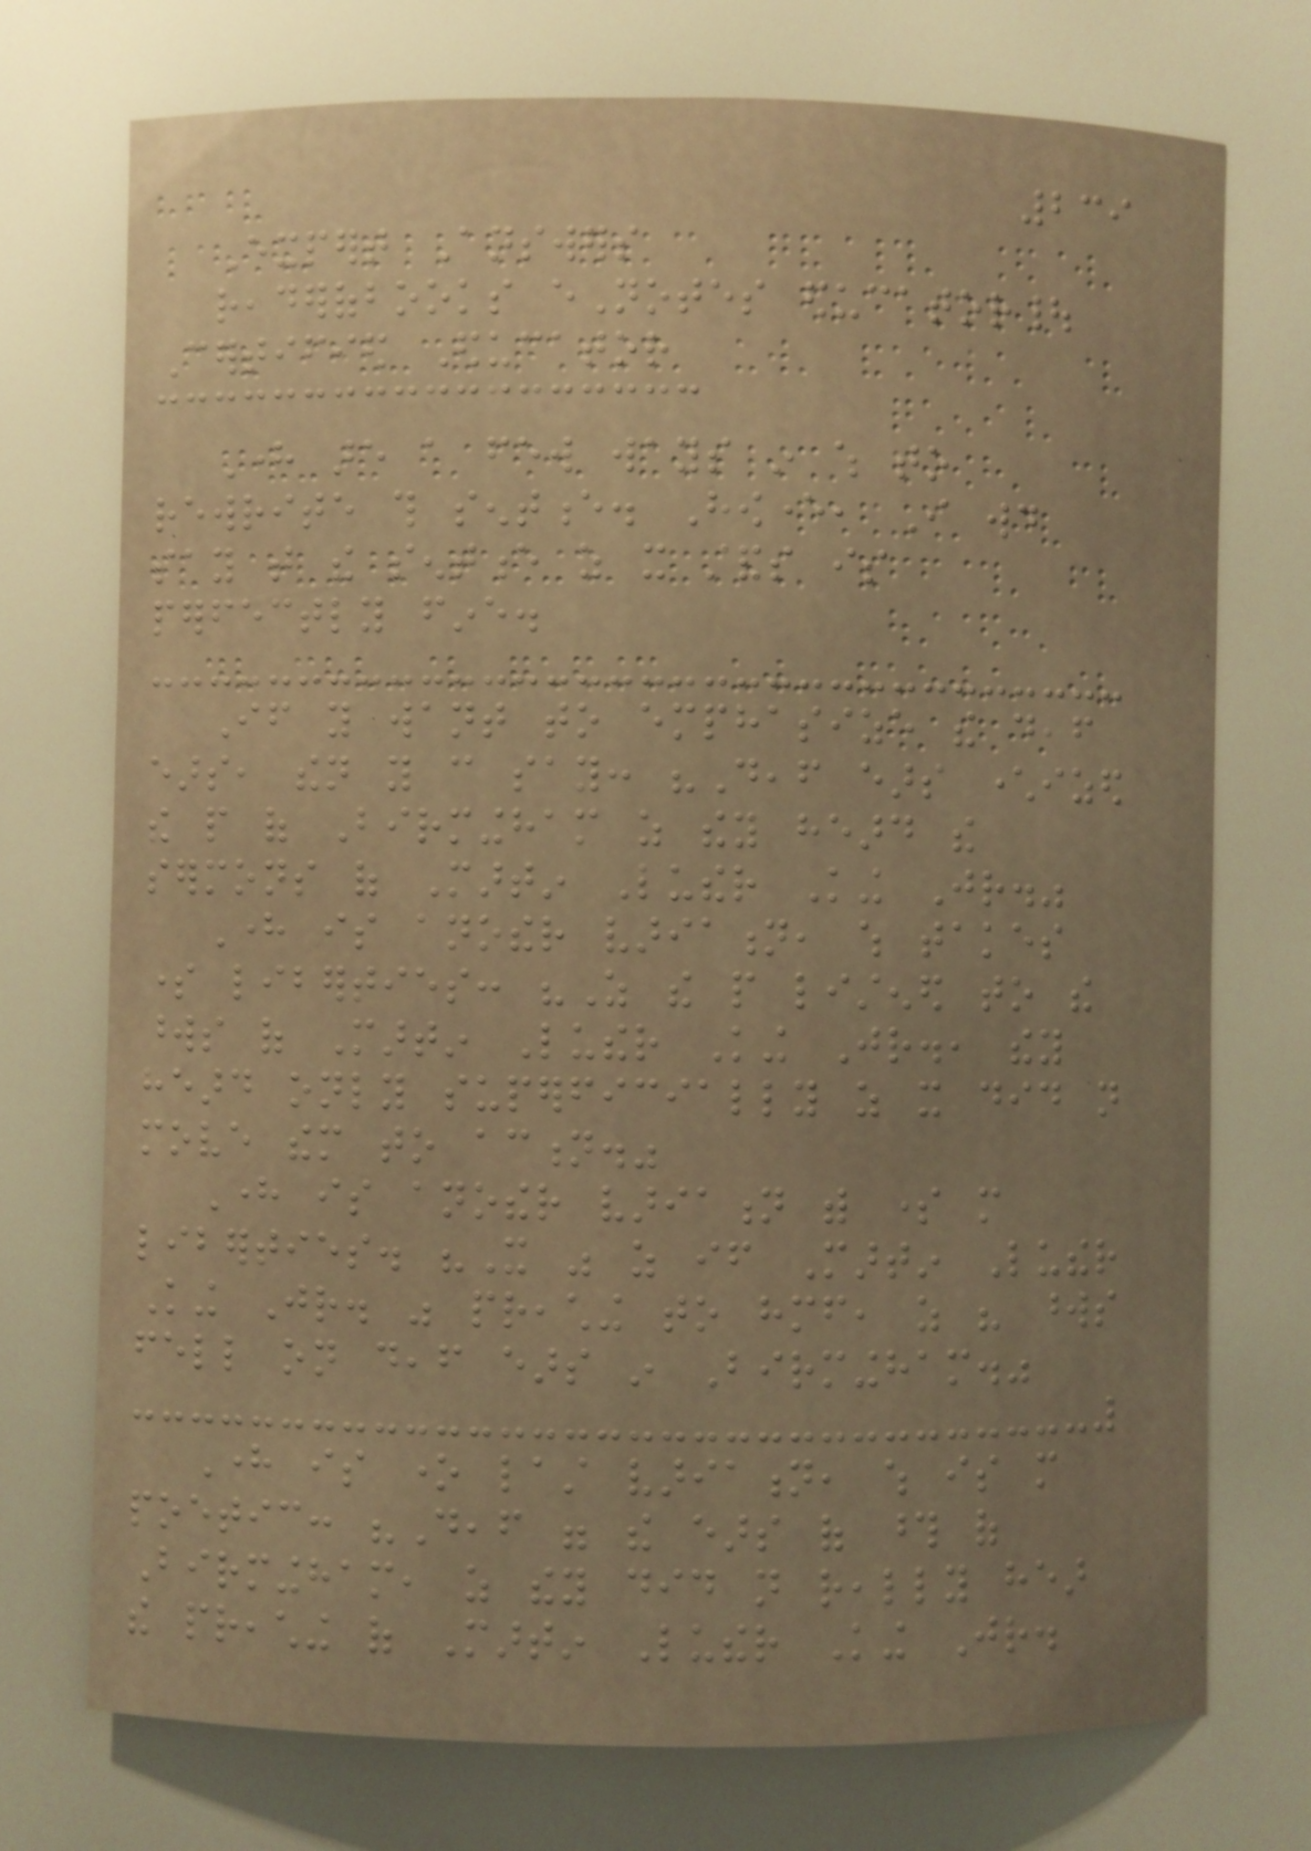239
Expert Answers
readerofbooks eNotes educator|
Certified Educator
Here are a few ways in which to
rewrite this sentence. However, I would
say that the sentence as it stands is
perfectly fine.
If you want to emphasize the deaf
ears, then you can say: "Deaf ears characterized
the people of Birmingham as they heard the
sermons of Martin Luther King Jr."
Here is another variation, which takes
some liberties: "As the people listened to the
words of Martin Luther King Jr., they
heard only superficially as it did not
move them to action."
Here is another variation with some more
liberties. "It was as if Martin Luther
King Jr. was preaching to himself, as his words
fell on deaf ears in Birmingham."
Here is one last variation, which is more
poetic: "Deaf were the ears of those of
Birmingham, as they did not really hear
the preaching of Martin Luther King Jr.
